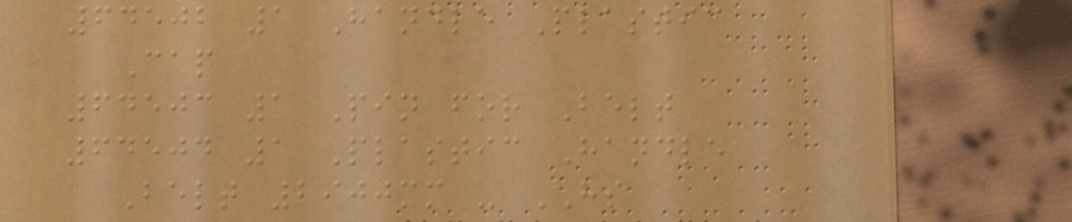64502 1 Handle Plastic
Cap
64503 1 Pin for Belt
64504 1 Plastic Handle
Belt 2900mm - HS
